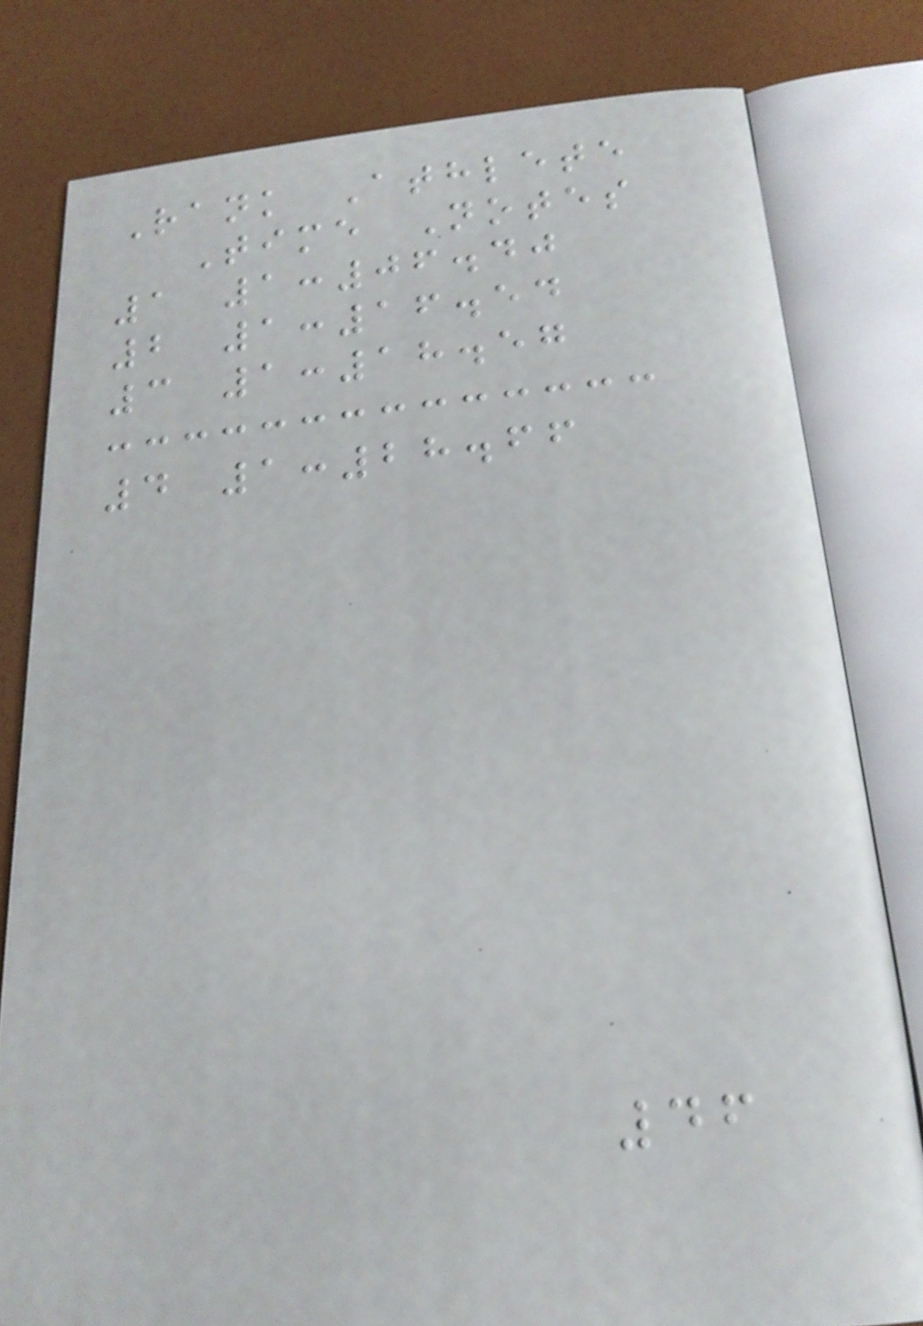Rank Athlete
Time Notes
1 1:06.40
2 1:16.54
3 1:18.57
4 1:28.66
46
